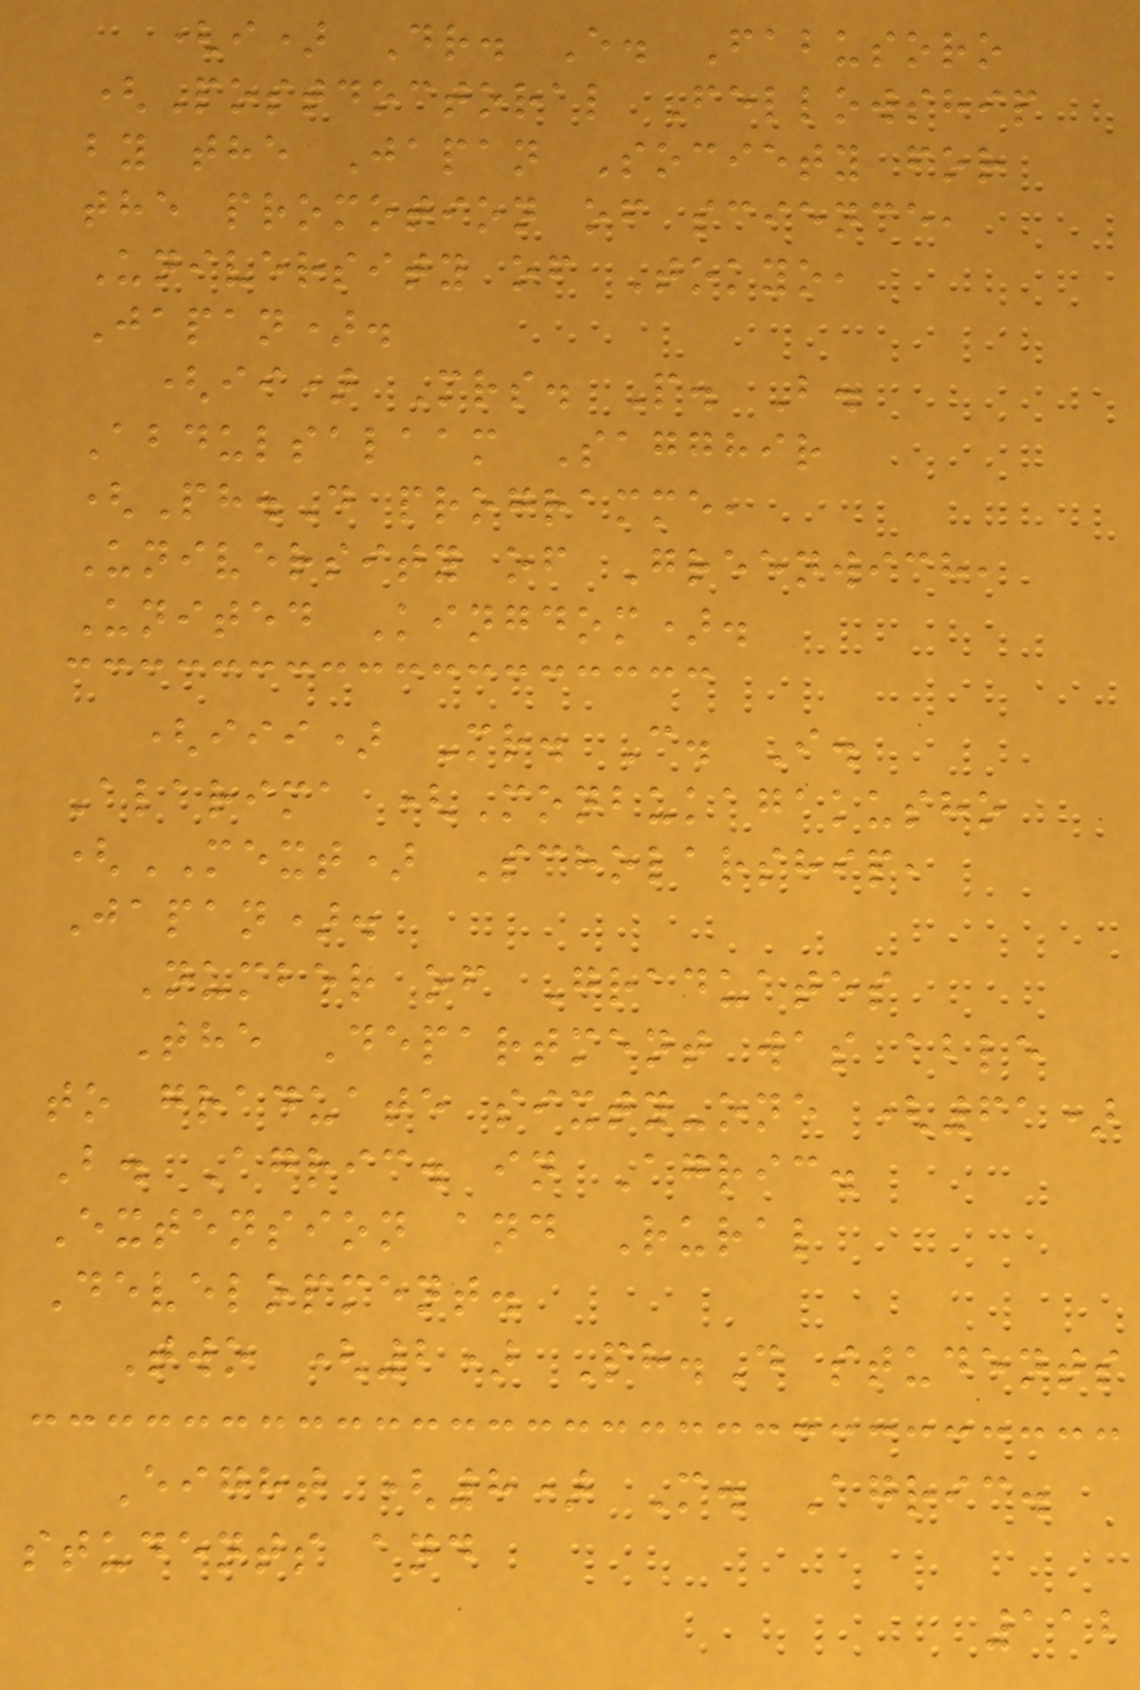(i) Dr. E. Fabusoro
(Postdoctoral Fellowship
by the Japan Society for
the promotion of science,
University of Tokyo,
Japan).
(ii) Mrs. P. B.
Abdulsalaam Sagghir
(Ph.D programme,
University of Greenwich,
United Kingdom).
(iii) Mr. C. I.
Alarima (Monbukagakusho
(MEXT) Scholarship,
Japan).
Number of Graduates
The Department was able
to graduate sixty-one (61)
B. Agric. in Agric.
Extension and Rural
Development.
Two (2) Ph.D students
Eight (8) M. Agric.
students and
112
